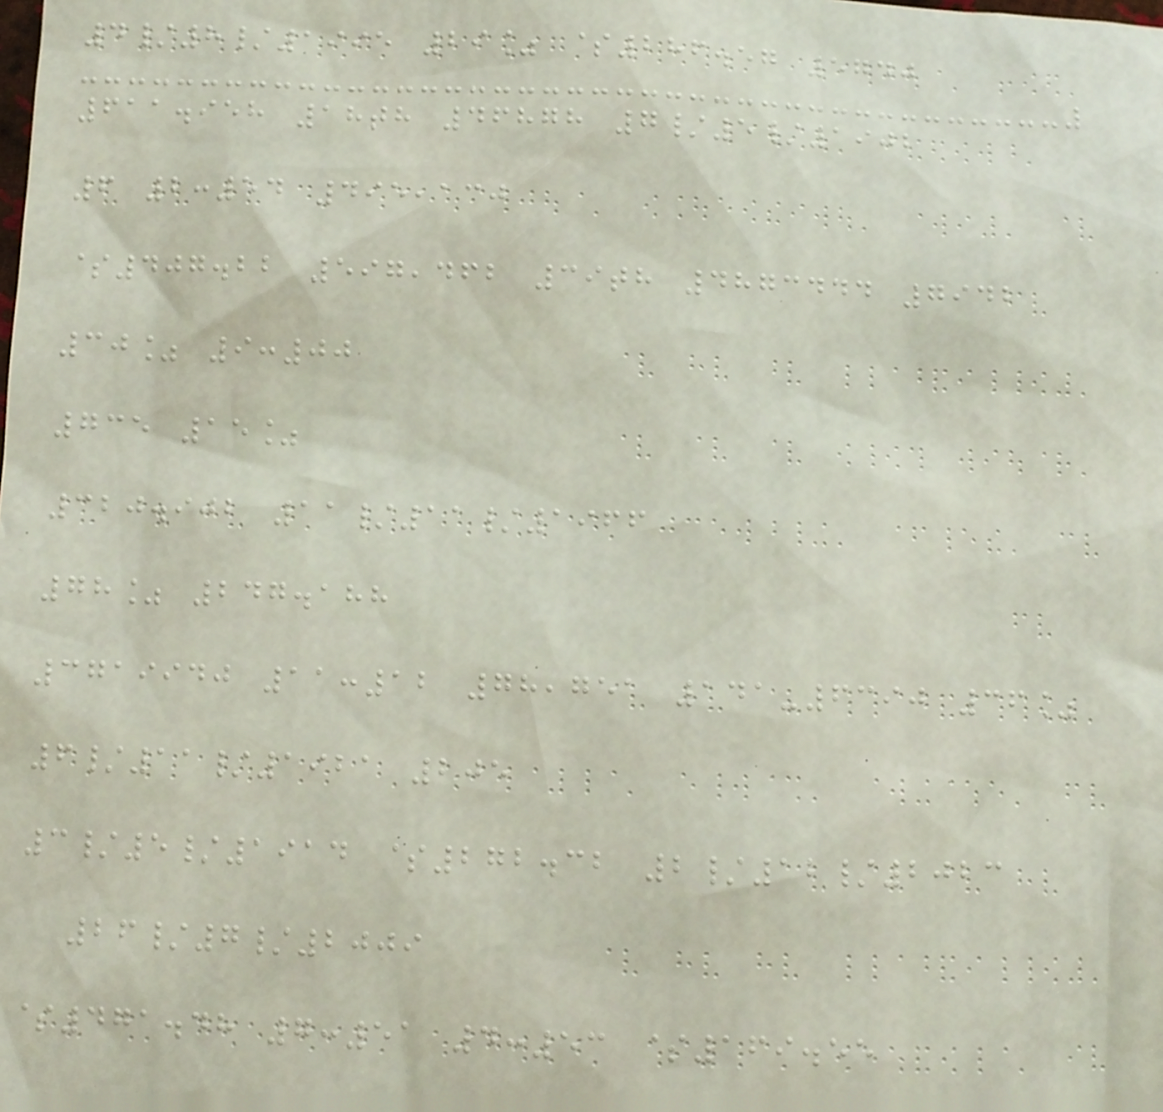4/8/1995 29% $286.57 5740
611.958 18th 46878 7/5/1902
6 2:54 495,130
$407.22 597,462 39th 4873444 7942
30% 9:00
735 15%
320.902 11/11/1966
78% 247.188
3719940 11:12 78,751 141-6390 36%
6/11/1921 205
3/5/1914 $272.32 2/12/2023
26/7/2009
$471.48 7:51 4:53 $169.55
